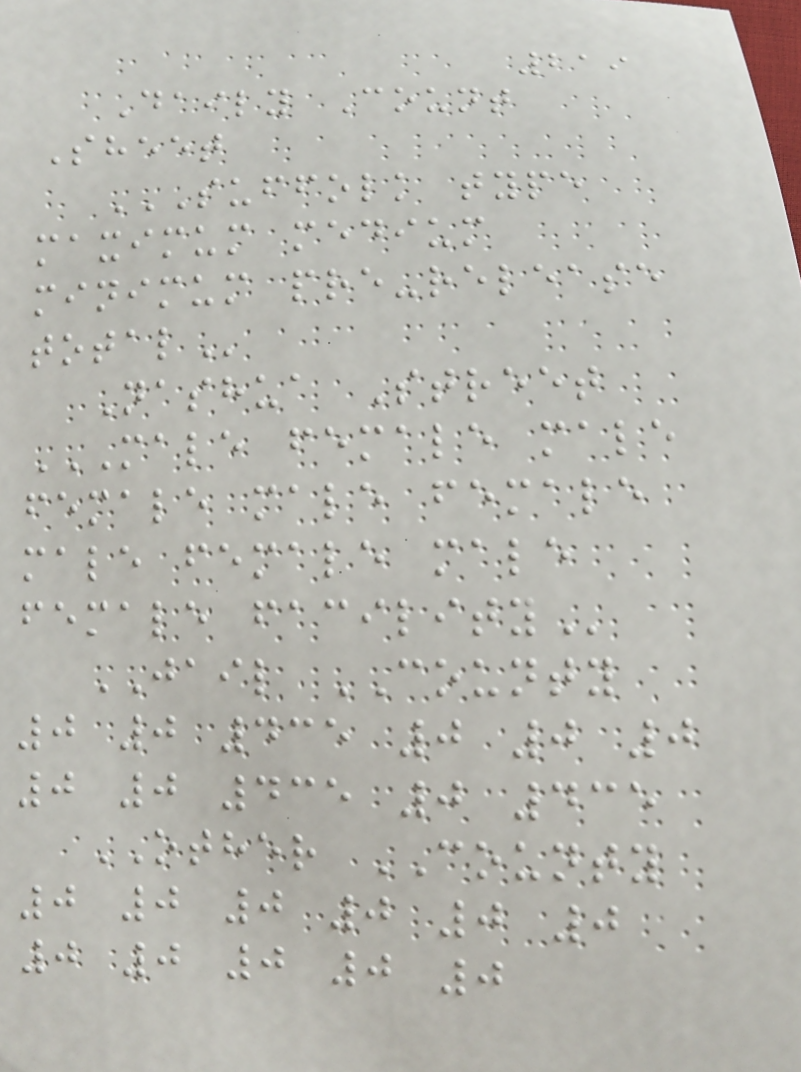219
Daily Count
Sheet
SUFFOLK TYPE
MAXIMUM MEDIUM
MINIMUM PRE-RELEASE
TOTAL
Nashua Street
MALE FEMALE MALE
FEMALE MALE FEMALE
MALE FEMALE MALE
FEMALE FACILITY
JAIL COUNTY
0 0 435 0 0 0
0 0 435 0 435
OTHER COUNTY
0 0 0 0 0 0
0 0 0 0 0
